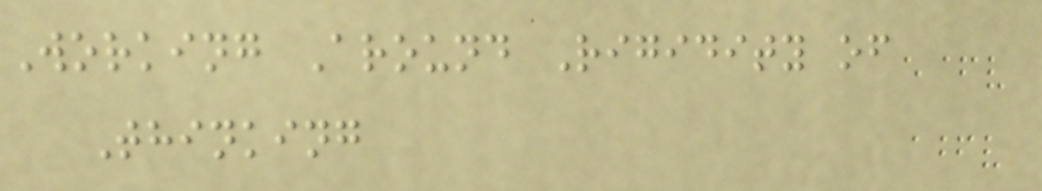Working Around Rigidity of
Thinking
